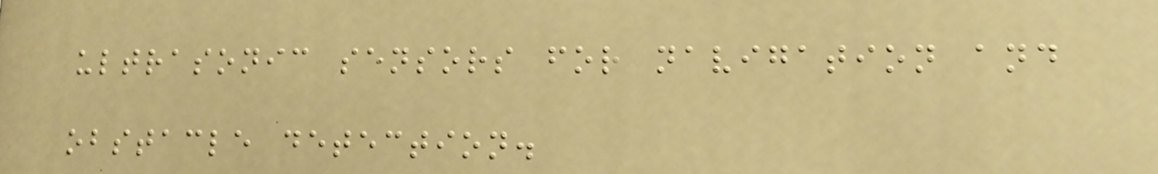ultrasonic sensors for navigation and
obstacle detection.
